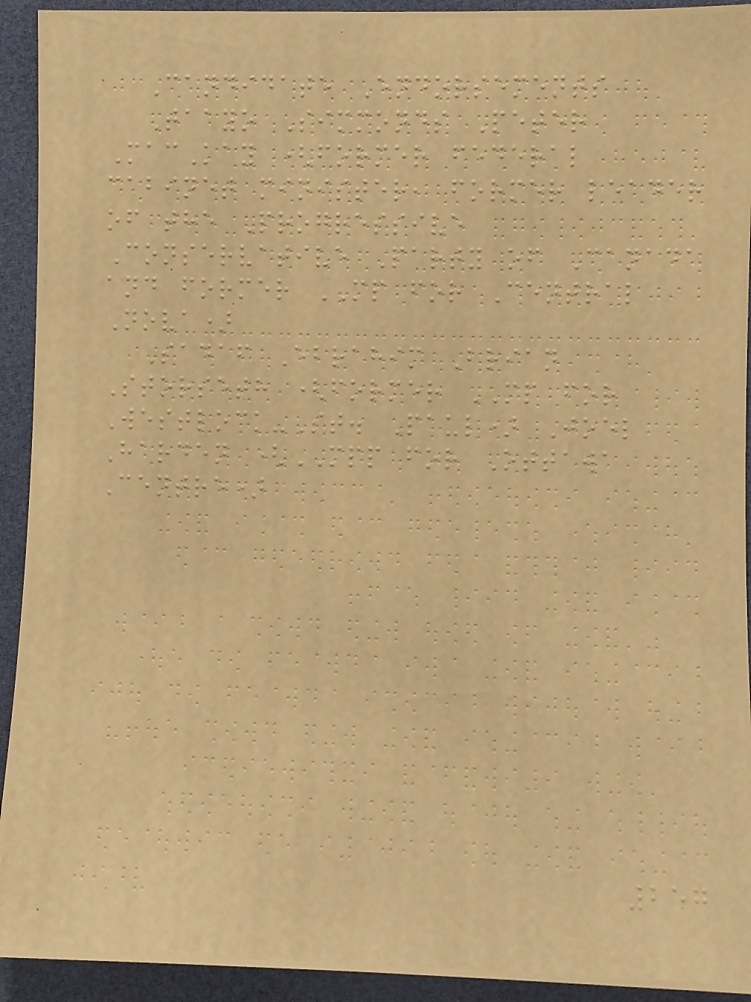Candidate Endorsements
Taayo Simmonds Peter
MacKay (former federal
cabinet minister, former leader
of the Progressive
Conservative Party of Canada
and former MP for Central
Nova)
Sadaf Ebrahim Brian
Storseth (former MP for
Westlock-St. Paul) Joel
Harden (MPP for Ottawa
Centre)
257
